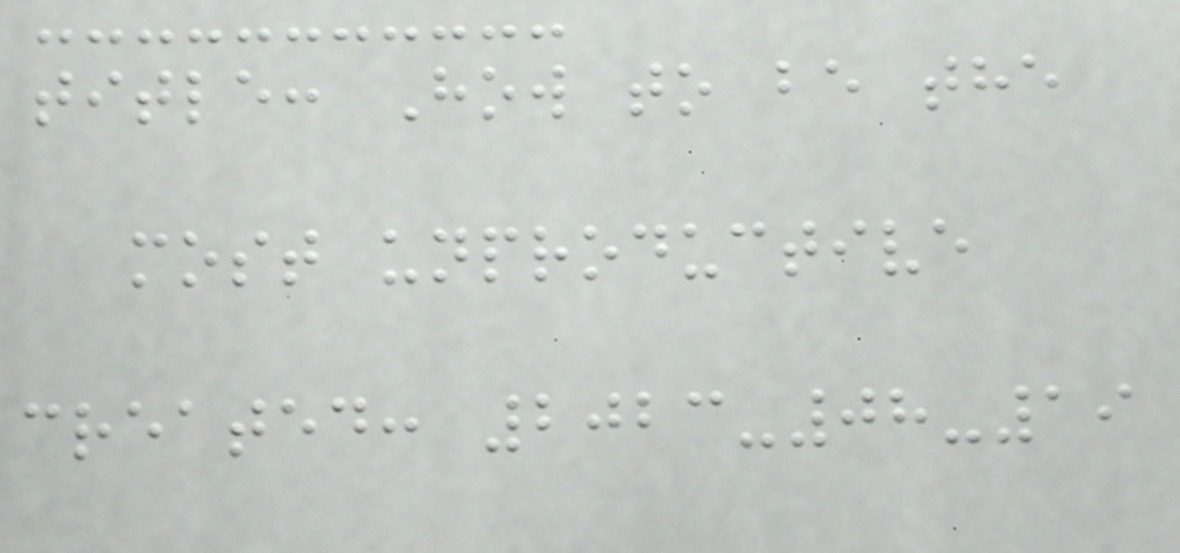title: How to be the
most unproductive
created: 2023-08-19
